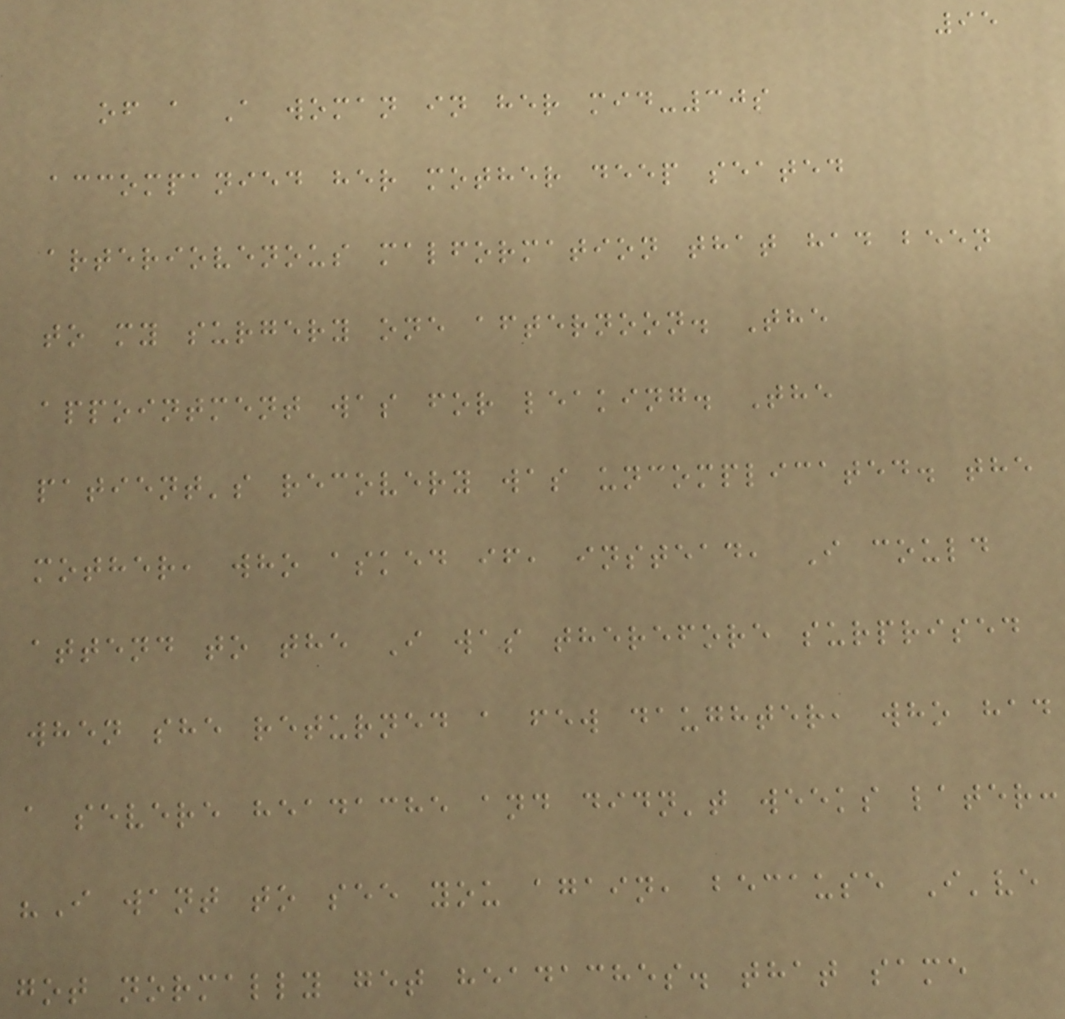95
of a A woman in her mid-30s
accompanied her mother deep seated
arteriovenous malformation that had been
to my surgery one afternoon. The
appointment was for leaking. The
patient's recovery was uncomplicated. the
mother, who asked if, instead, I could
attend to the I was therefore surprised
when she returned a few daughter, who had
a severe headache and didn't weeks later:
"I want to see you again, because I've
got normally get headaches. that same
